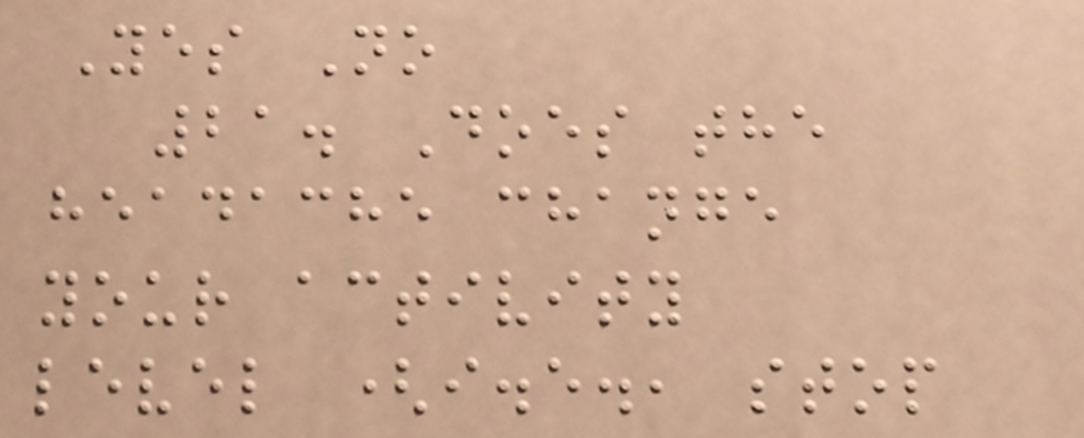Yes No
21. Does the
headache change
your activity
level (i.e., stop
